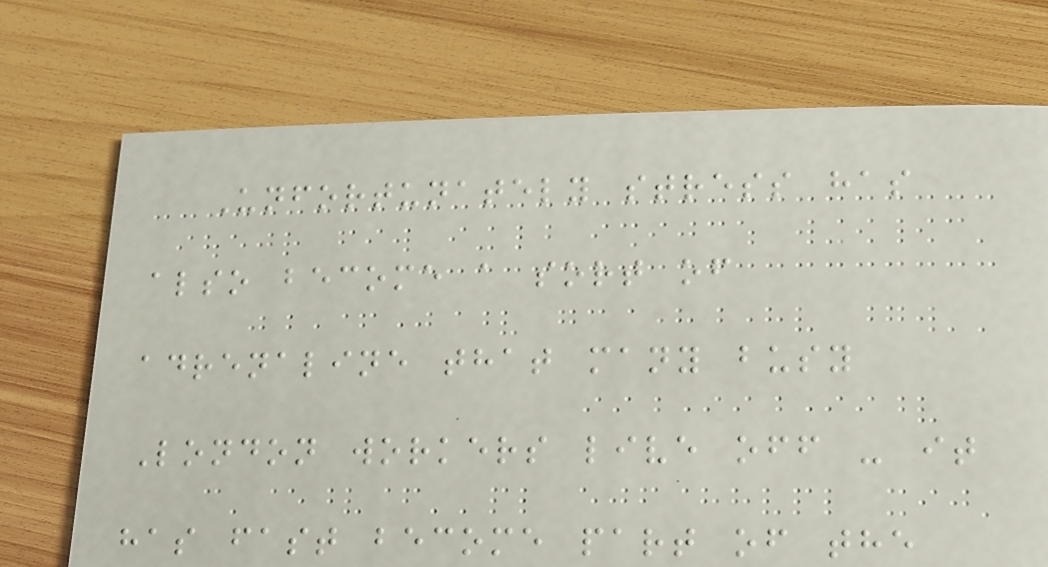Unfortunately stress has
also become a sort of
adrenaline that many busy
London workers live off - it
has fast become part of the
